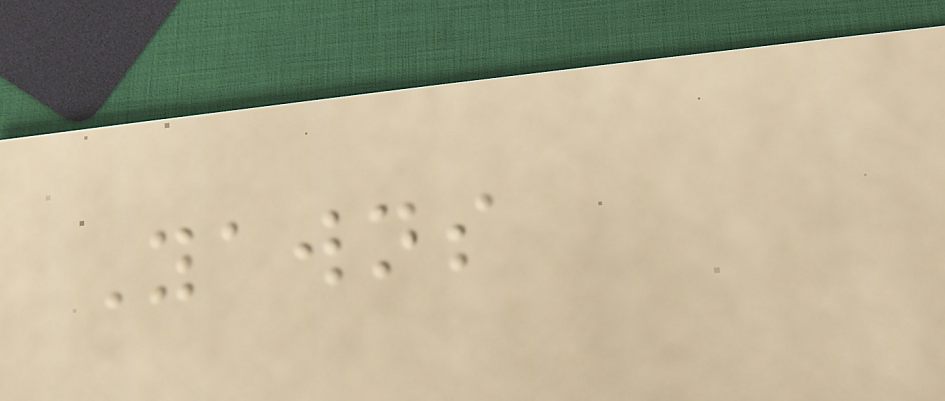Yawns
